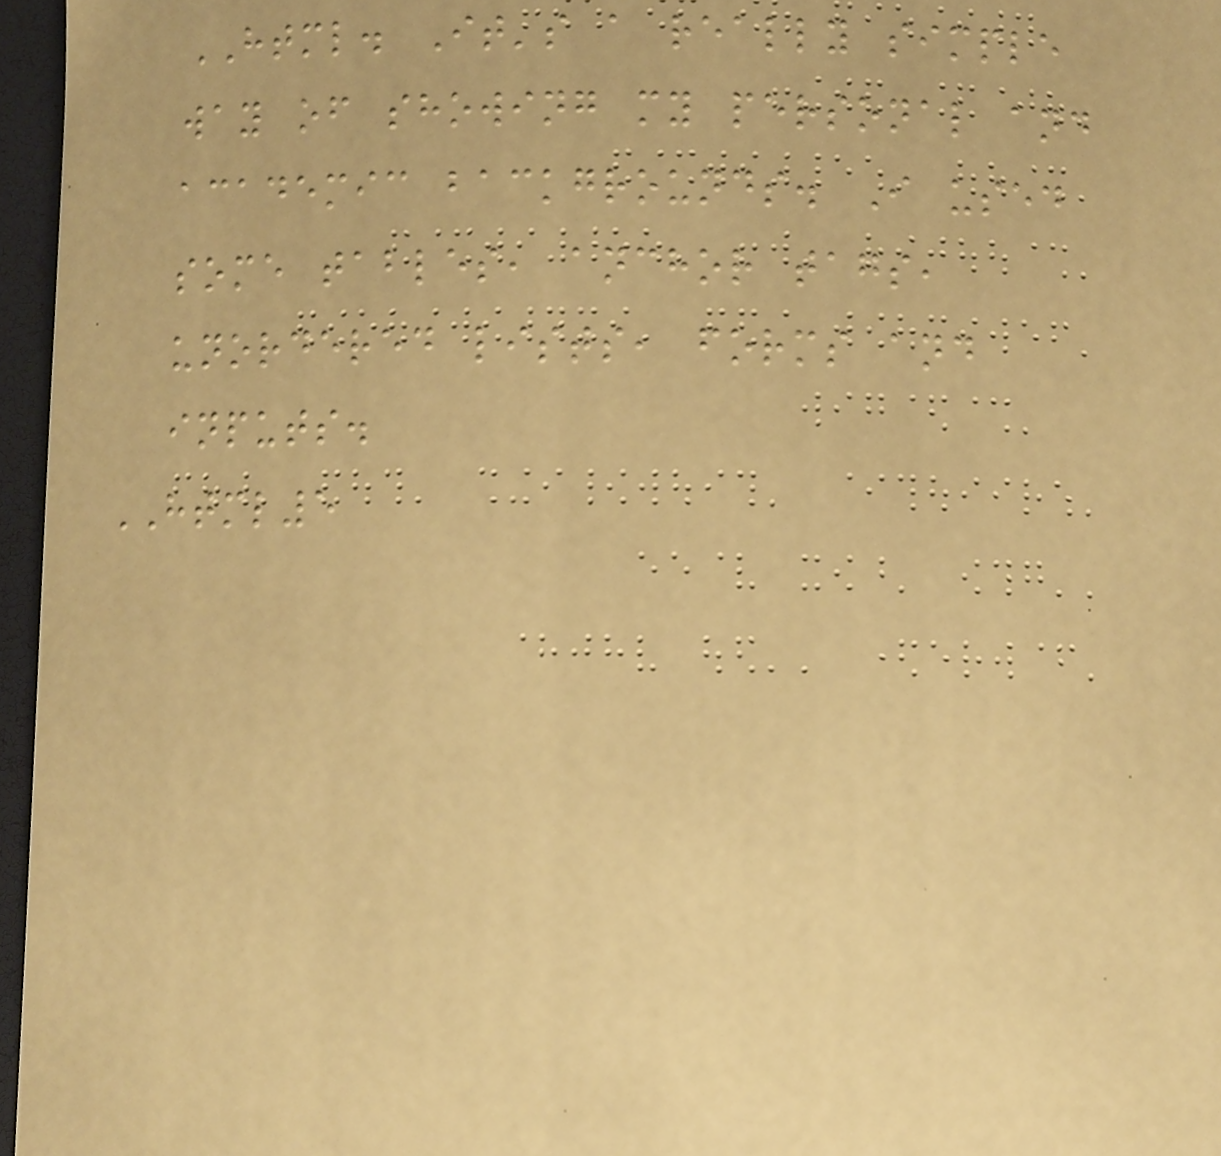HTML. It's a really simple
way of showing my personal and
academic backgrounds. I used
some tables, anchor tags,
unordered lists, forms and
inputs.
HTML5
